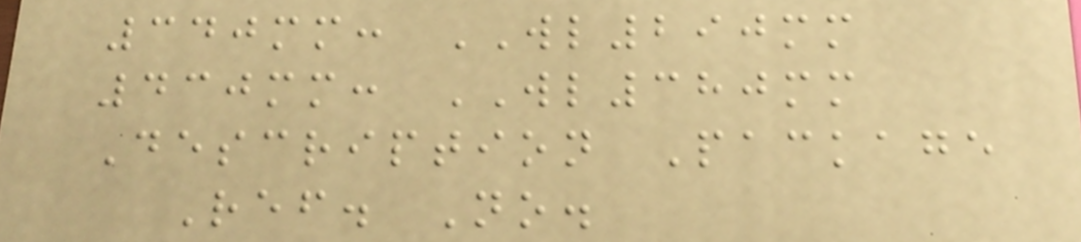340mm: WL290mm
430mm: WL380mm
Description Package
Ref. No.
